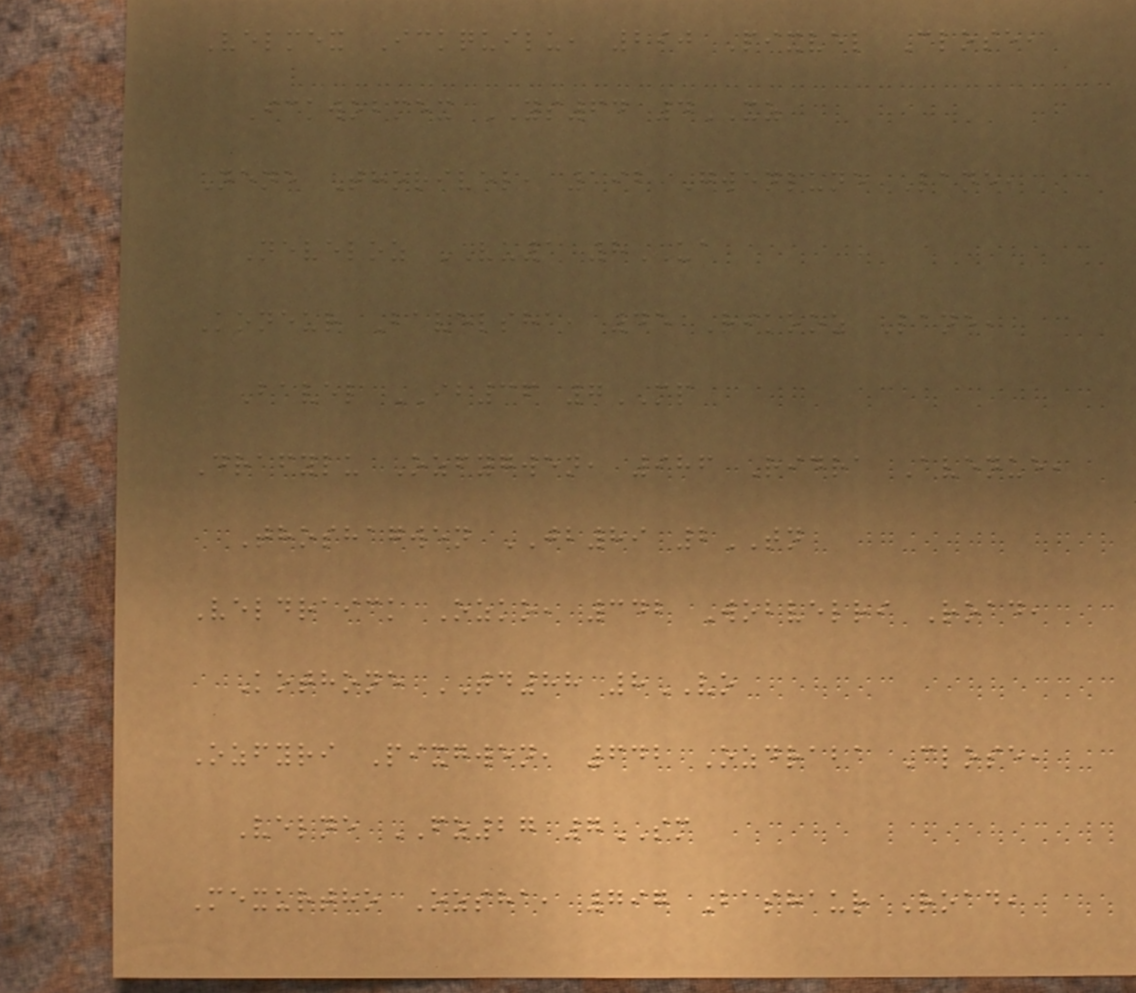Velmex Ickquilu, 290 Pixvel Close,
Ickwobmex YS64 4XZ
Nene Thorivel, 192 Gwenlune Lane,
Neveloz VU1 8UA
Koneur Bavelsha, 45 Rikooz Lane,
Bavel IB36 7MP
Drafylu Ozfygwen, 986 Ridra Avenue,
Thoshagwen JB89 2TN
Veldraick Ozko, 342 Wobvelri Road,
Kothone TD88 8VO
Ozfyri Pixgwen, 642 Ozdraba Close,
Velne FZ27 7SM
Mexurtho Ozsha, 797 Bashaur Road,
